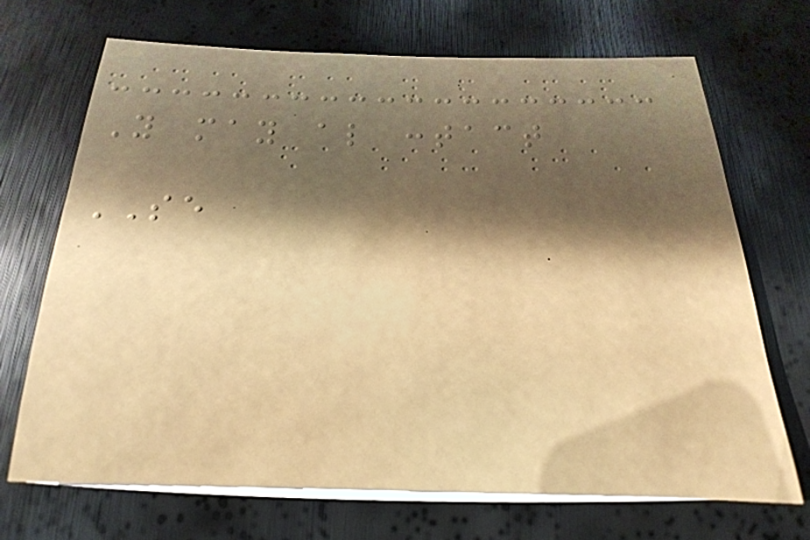You may also contact
SE
